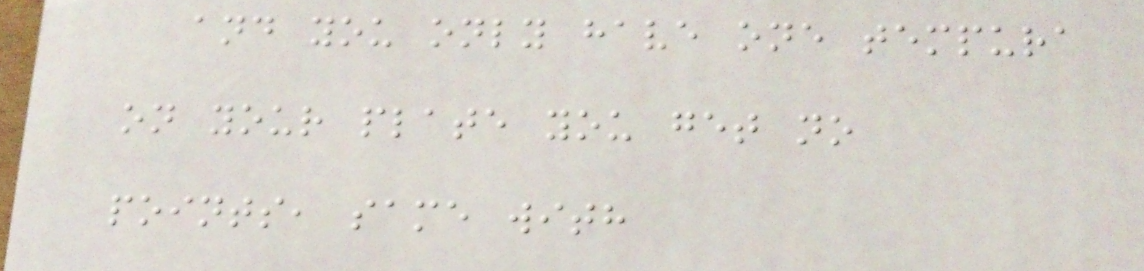and you only have one tempura
on your plate you get no
points, same with
